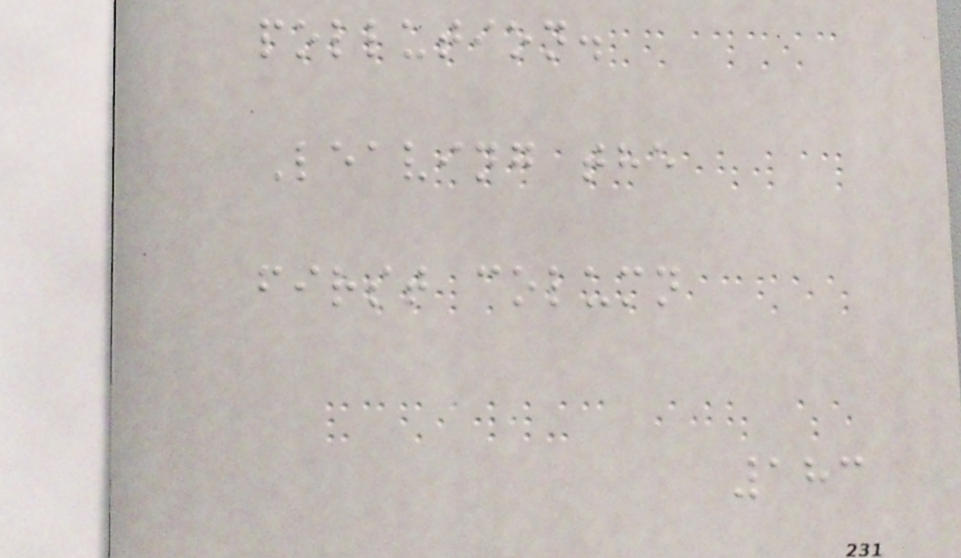pollution.
Leaving the
first column
183
